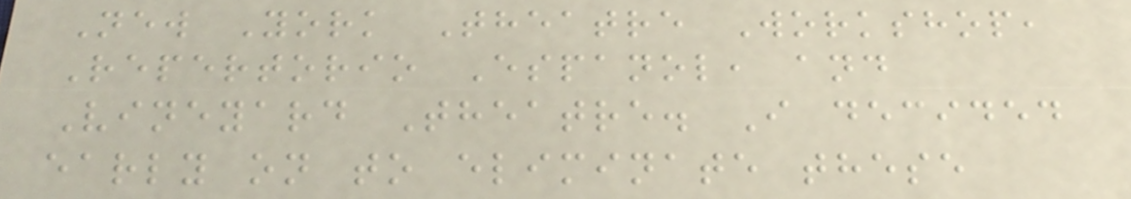New York Theatre Workshop,
Repertorio Espanol, and
Vineyard Theatre. I decided
early on to eliminate these
